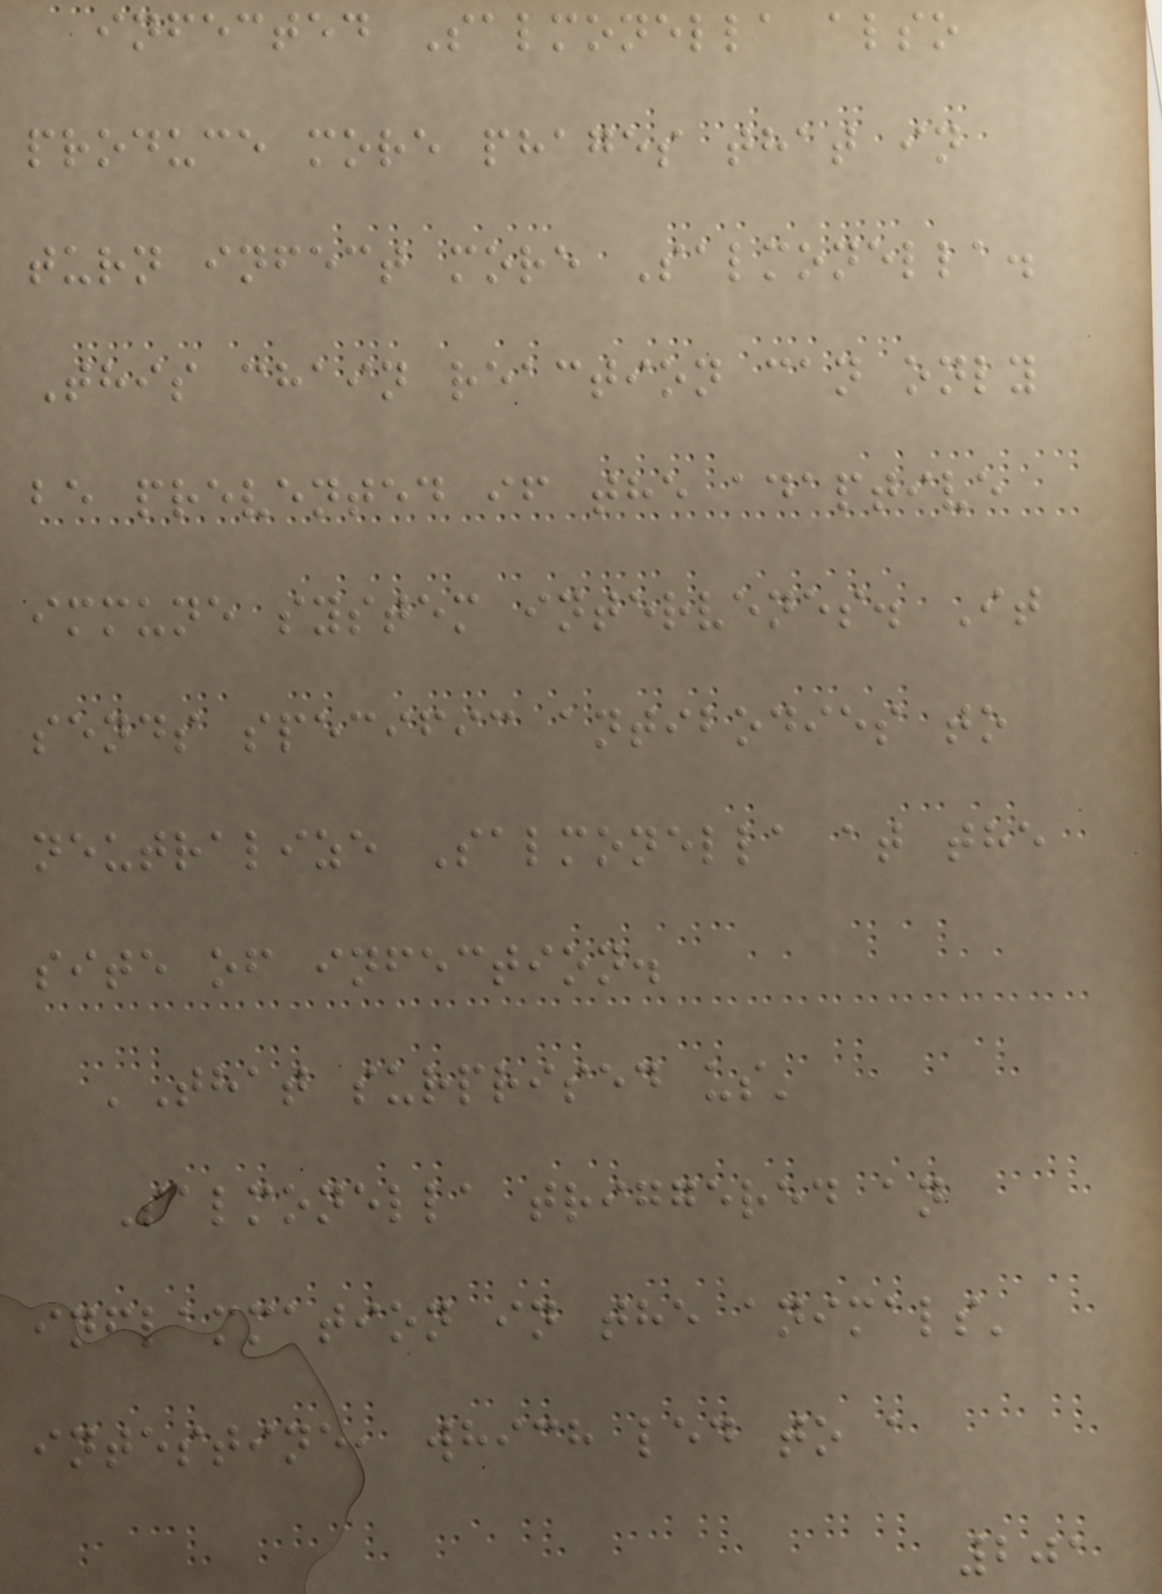infected Salmonella also
produce more phages that in
turn infect more Salmonella.
This chain reaction can only
be prevented if the adaptive
immune system intervenes. It
sends specific antibodies to
neutralize Salmonella at the
site of infection.
'That surprised us'
Salmonella triggered an
inflammation in the animals'
intestine, which led to a
201
